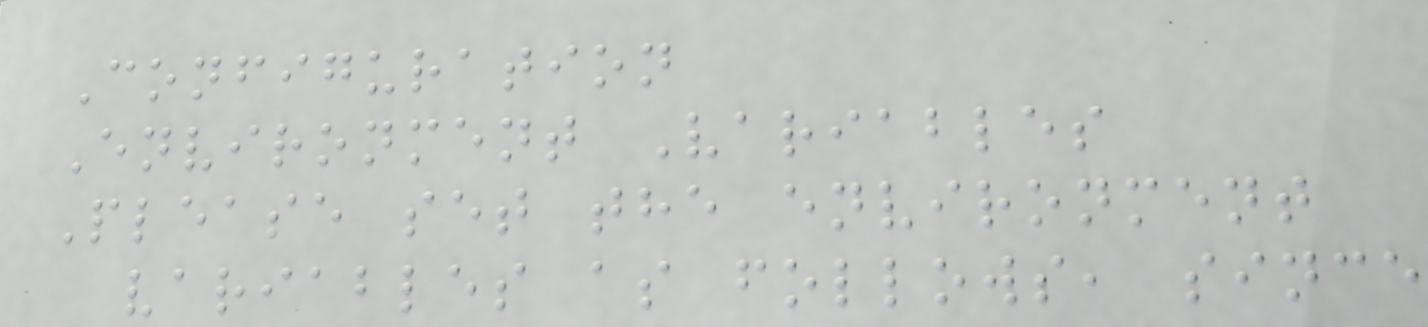Configuration
Environment Variables
Please set the environment
variables as follows, since
